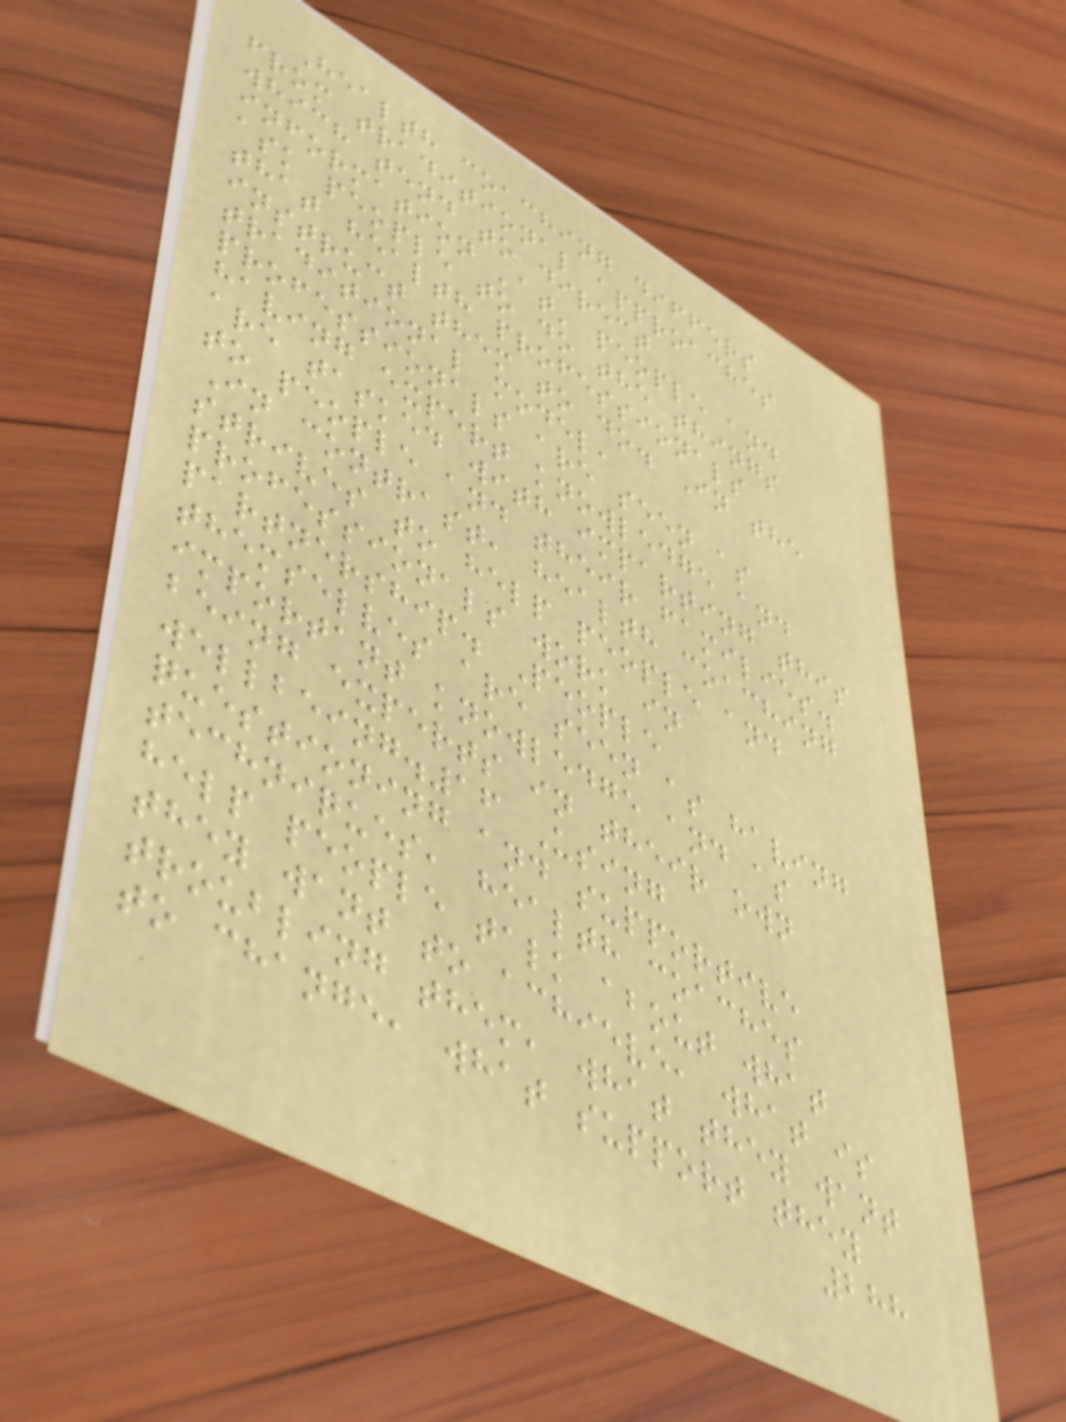Health coaching differs
from traditional approaches
which tend to direct
information 'at' people and
ask people to do the things
that health professionals
instruct them to do. In the
traditional model,
professionals are seen as
having expert knowledge and
are tasked with imparting this
to people and their families.
In contrast, health coaching
strives to help people and
professionals work in
partnership. People
themselves are seen as having
important knowledge and as
being experts in their own
wellbeing.16 Using
questioning and supportive
techniques, health coaches
help people talk about what
they want to achieve, what is
troubling them, what they want
to change, what support they
288
